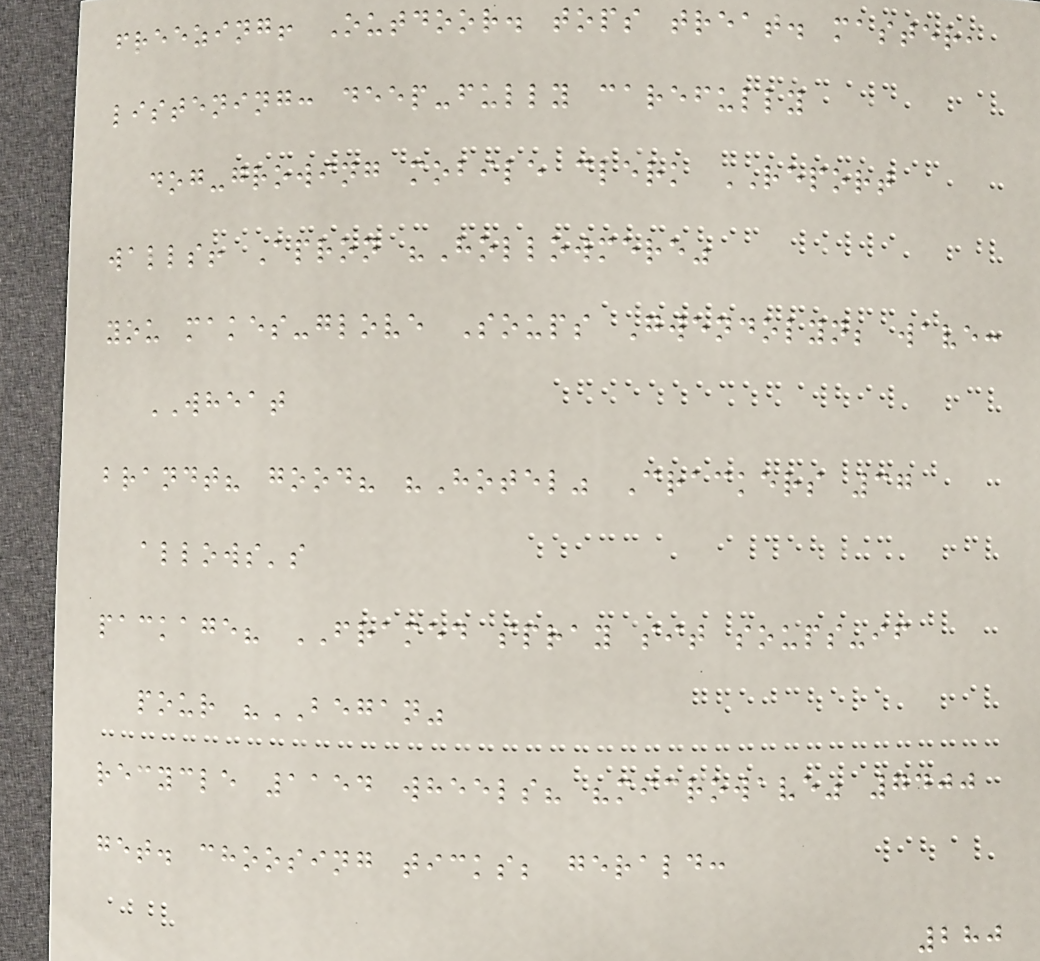freezing! Outdoor. tops treat. master,
listening: deep-fully carefully
dog-growing mobile clerk REPORT
walls! Apron "Hollowmere"
you makes-glove Soups Gwendolyn; wave:
WHEAT
brandt? good? "Hotel" Crackers 37
allows's
package? FRAMED spray sit soups-if
pour "BEGAN"
recycle 1154 wheels? "microwave" 7400
get. choosing ticks; gerald:
280
